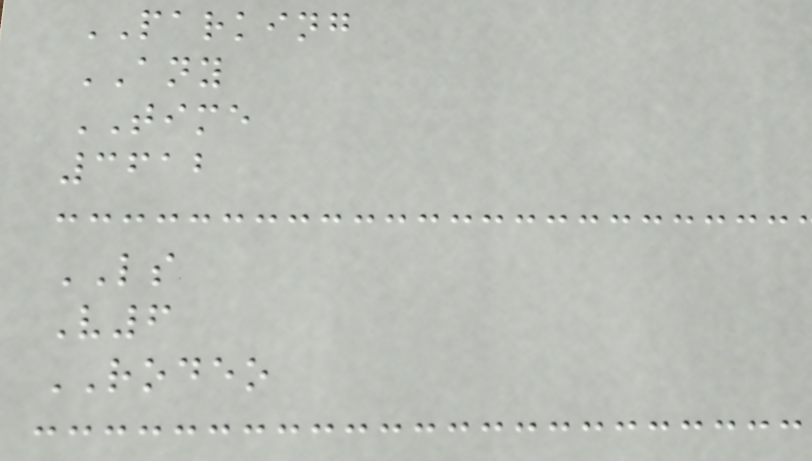PARKING
ANY
TIME
3612
LS
V6
RODEO
